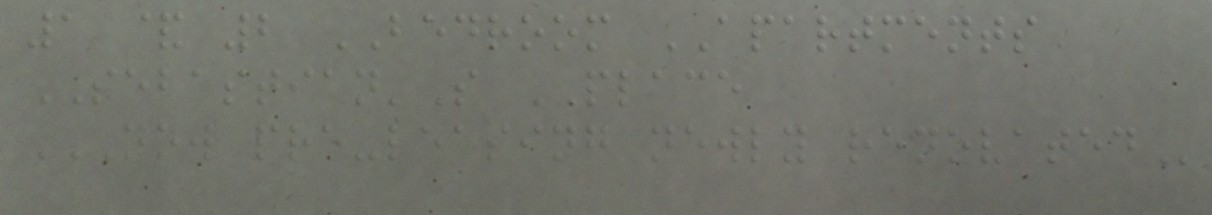1 & 2 BEDROOM APARTMENTS
SEBASTIAN'S PLACE
NOW PRE-LEASING NEWLY RENOVATED
